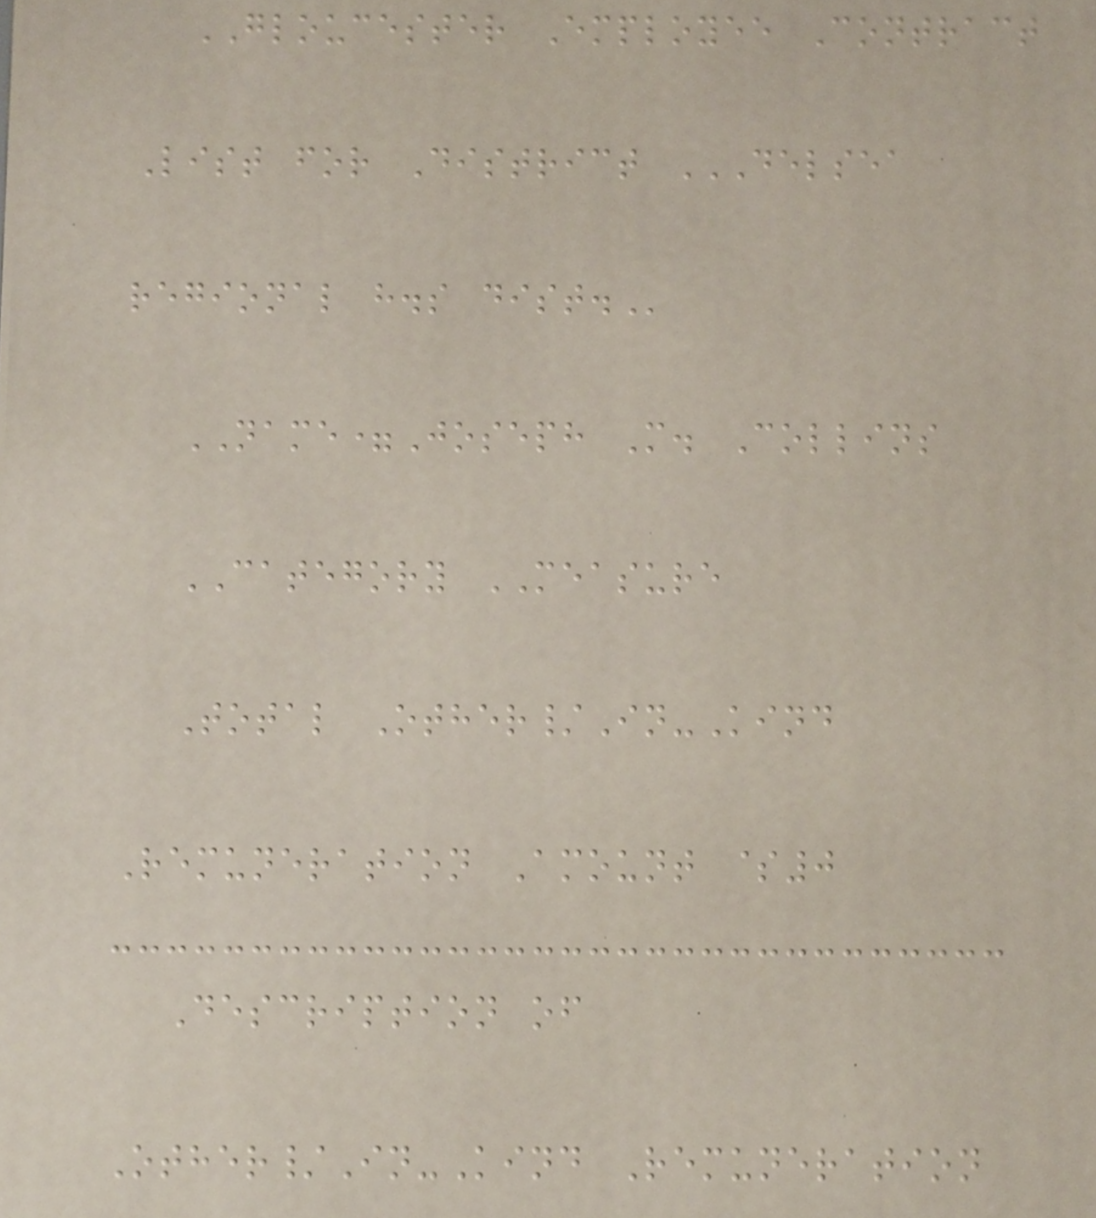GLOUCESTER Employee Contract
List for District DELSEA
REGIONAL H.S DIST.
NAME=Joseph M. Collins
CATEGORY MEASURE
Total Other/In-Kind
Remuneration Amount $0
Description of
Other/In-Kind Remuneration
